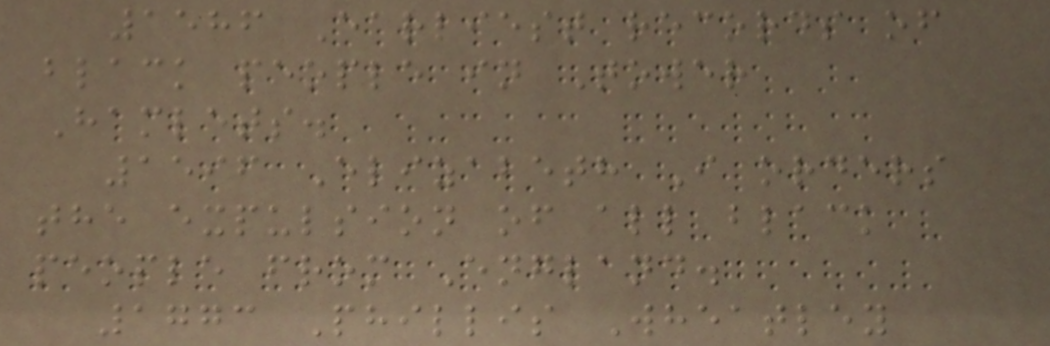1586 Earliest records of
black people in Tower
Hamlets.
1596 Elizabeth I orders
the expulsion of all black
people from England.
1773 Phillis Wheatley
